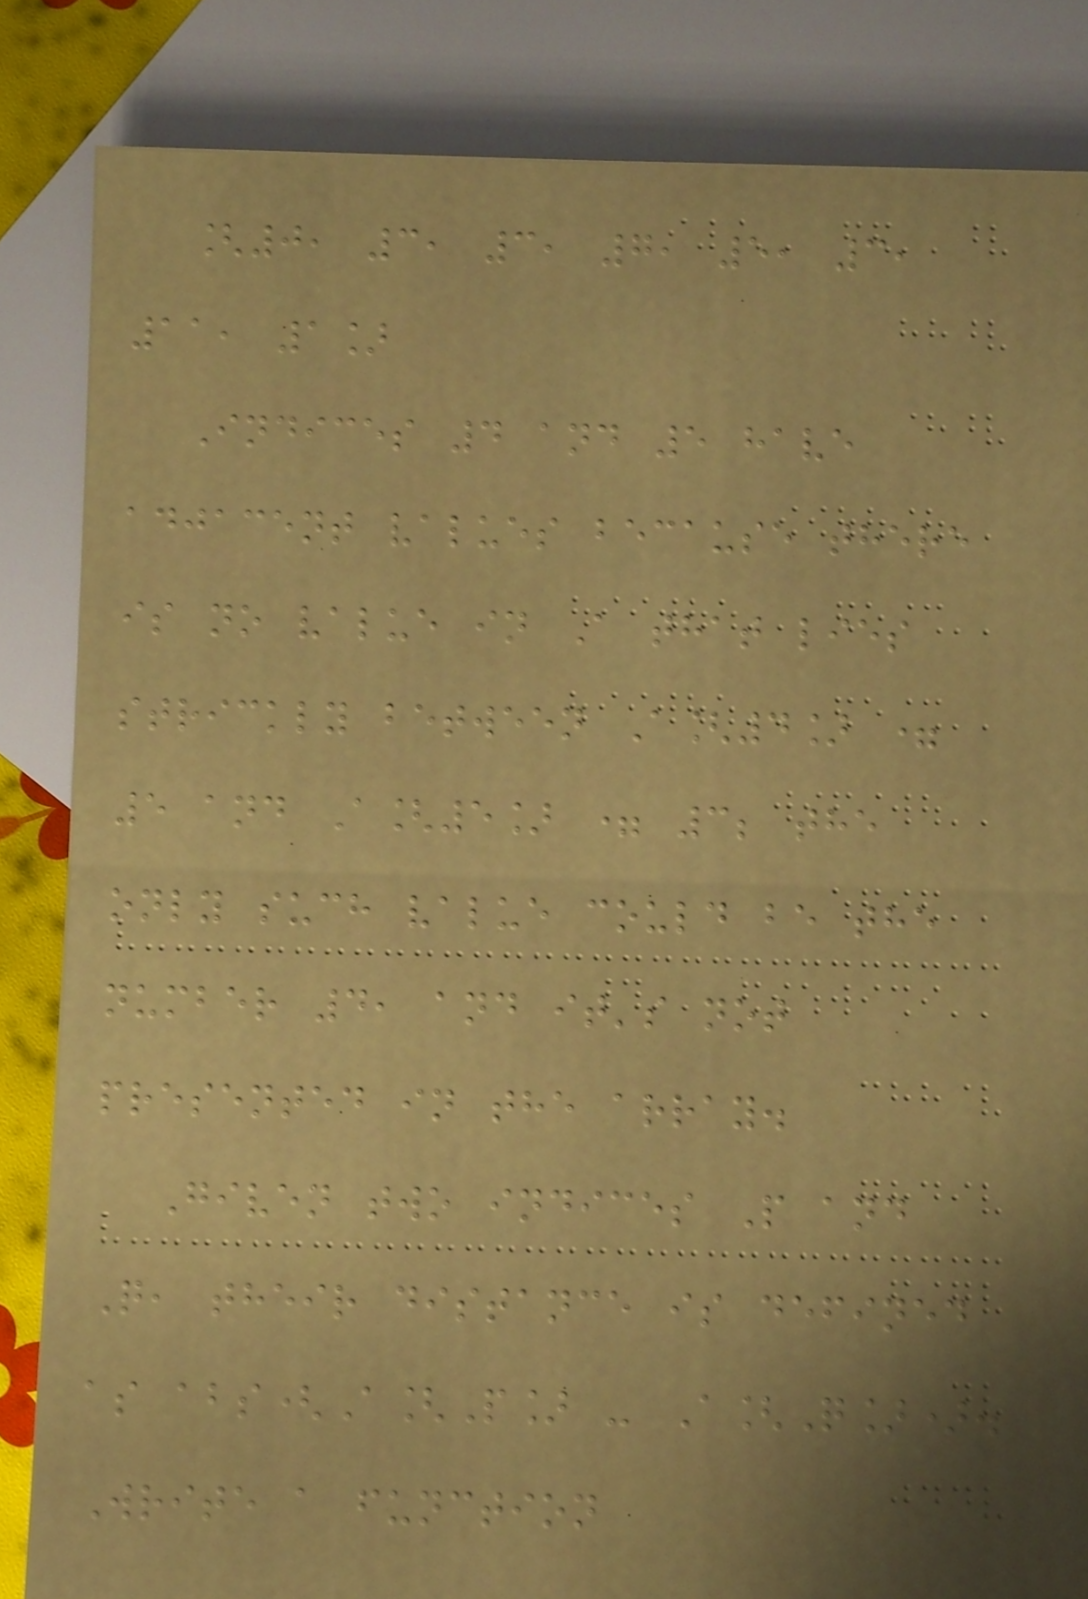[0, 3, 3, 7, 5, 3,
11, 1]
Indices 4 and 5 have
adjacent values because there
is no value in A that lies
strickly between A[4] =
5 and A[5] = 3; the
only such value could be the
number 4, and it's not
presented in the array.
Given two indices P and
Q, their distance is defined
as abs(A[P] - A[Q]).
Write a function
